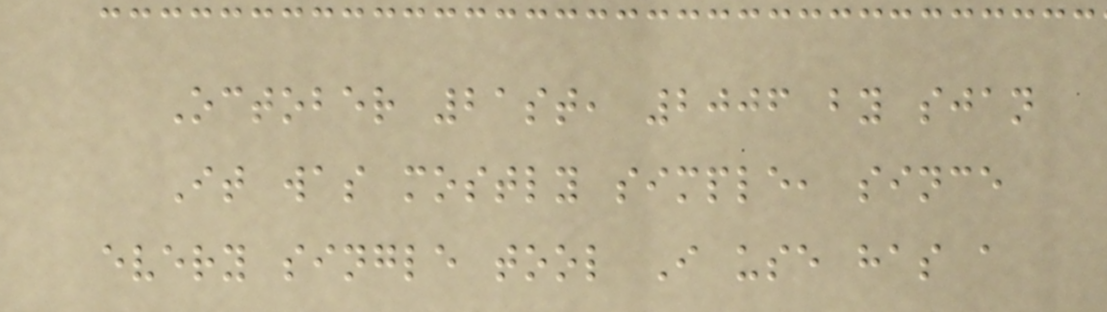October 21st, 2006 by sjan
It was mostly simple, since
every single tool I use has a
